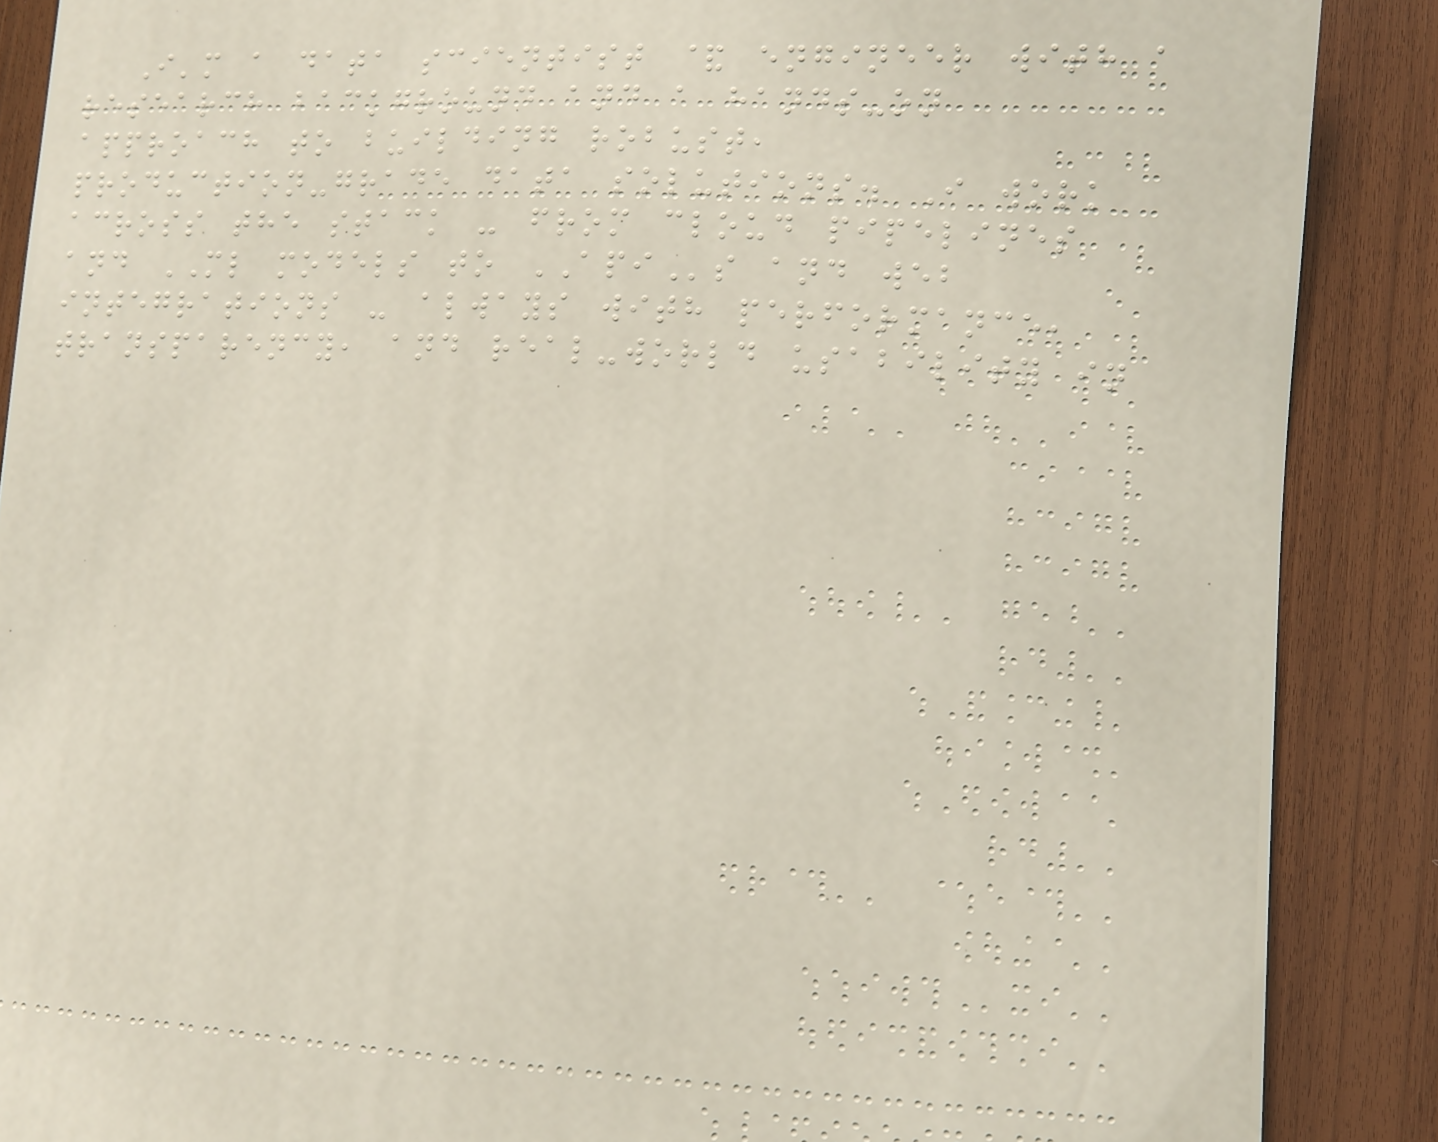I'm a data scientist & engineer with a
research background and a hands-on
approach to building robust,
production-grade data solutions. I work
across the stack - from cloud pipelines
and ML models to APIs and web
integrations - always with performance,
transparency, and real-world usability in
